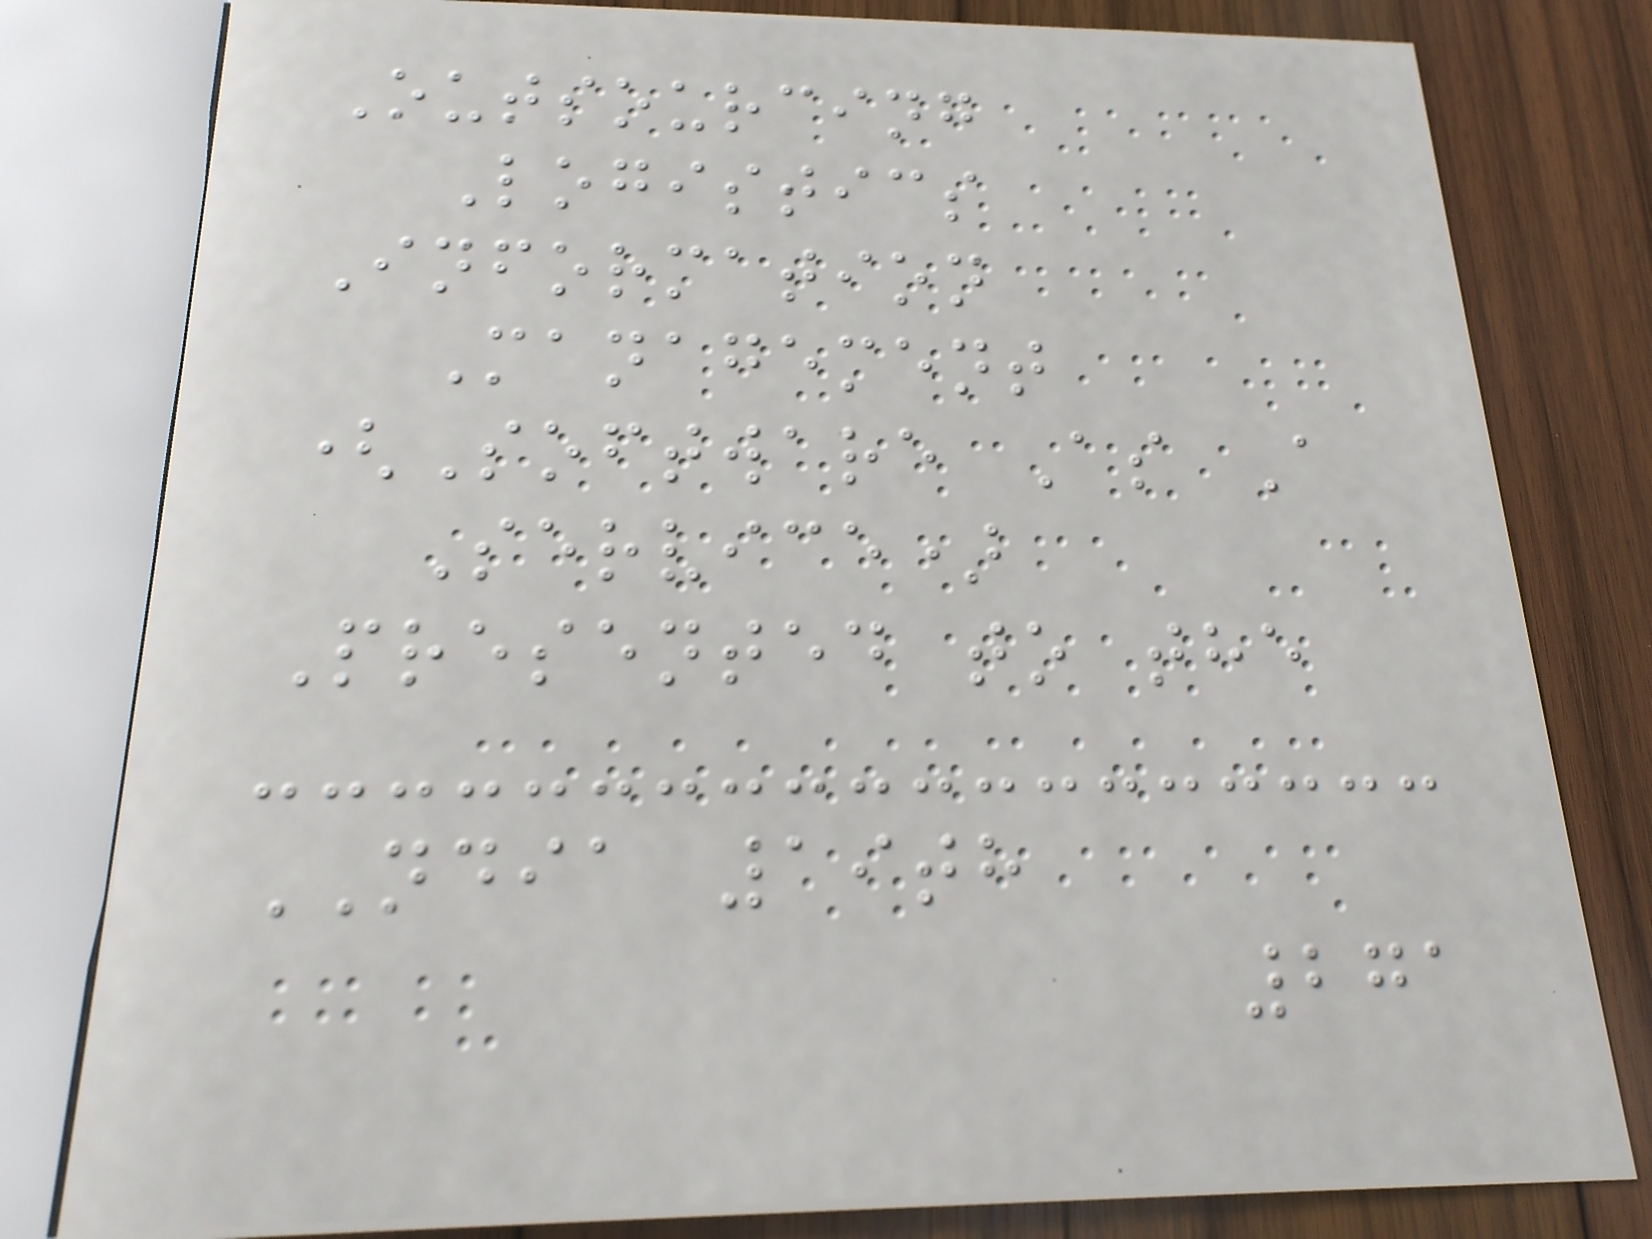Outsourcing
Logistics
Information
Management
(Software As A
Service)
Presented to the
NDIA 19th
271
